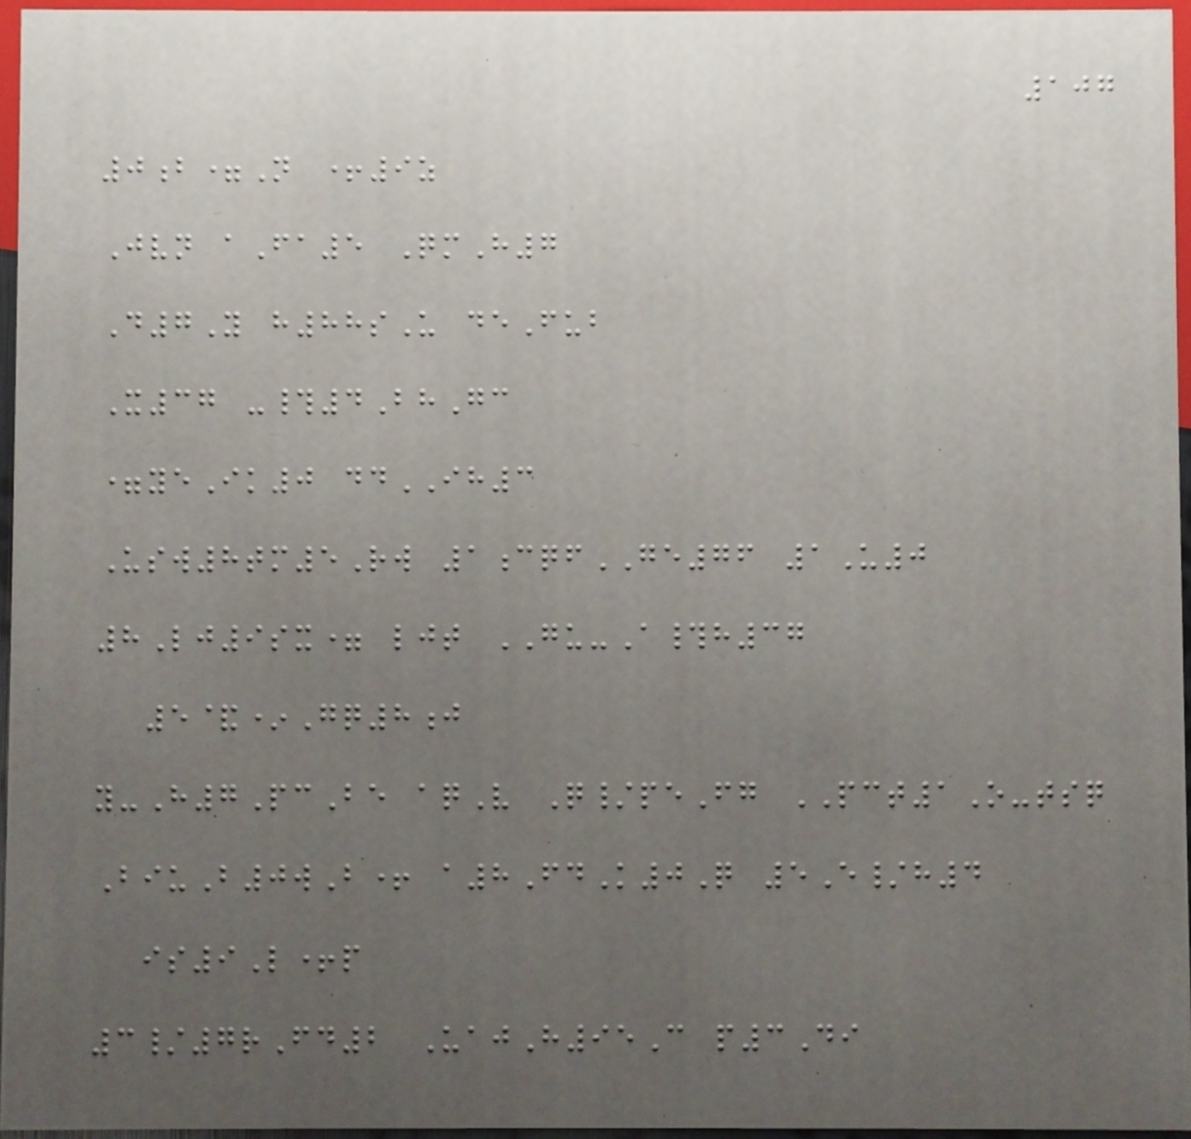107
0b=N +9z
Jvn aFa5 QmH7
D7Y h88sU deFub
X37 -#4BhGc
=yeIk0 ddIH3
Usw8tm5Rw 1cqfGE76 1U0
8Lj9sx= ljt GU-A#h37
5&*Gq8j
y-H7PcBe aqV Q/peFg PCT1O-tsq
BiuB0wB+ a8FdK0Q 5E/h4
is9L+p
3/7rFd2 UajH95C p3Di
